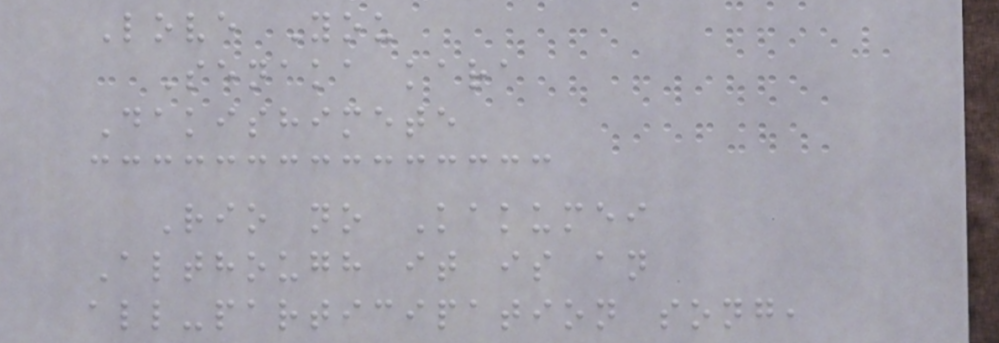Love You
Senaka kara
Dakishimete
Rio no Kakumei
Although it is an
all-participation song,
